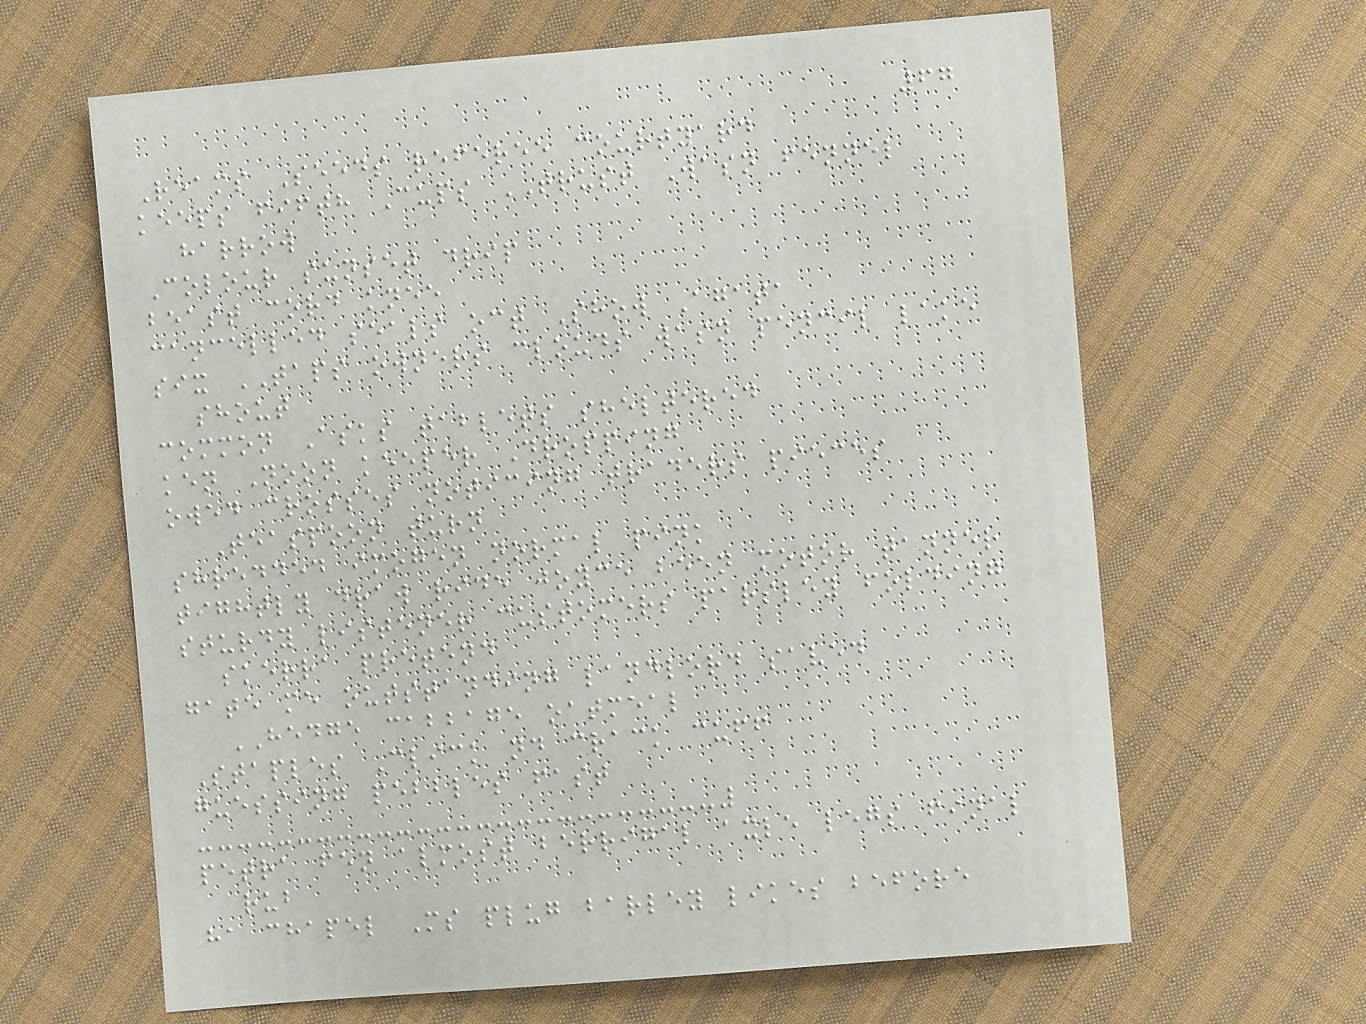67
Reams Seeds referee courtyard
keeps fifth Cups TRUST Wasn fennel
harrow
Colour sunset drip
beast cord knee
cancelled seals oct Show Agata
six TAPS owners clouds wasn pencil lake
shout
common Asks tablets sheltered
ken Noon keeper Dropping
owed crosses noticing traders pieces
Teaspoon turn
shredded imogen normal pink
tightly draw ride joyce been motor tanner
sturdy listener customers parsley folding
skerra pretend
gate me outstanding landlord saved
HEDGE cabbage oatmeal
Staples Click nd crack cuff
guessing pebbles fast
petra fen almost berrigal axle legs final
rub
ha chapel Ms plug barley likes before
